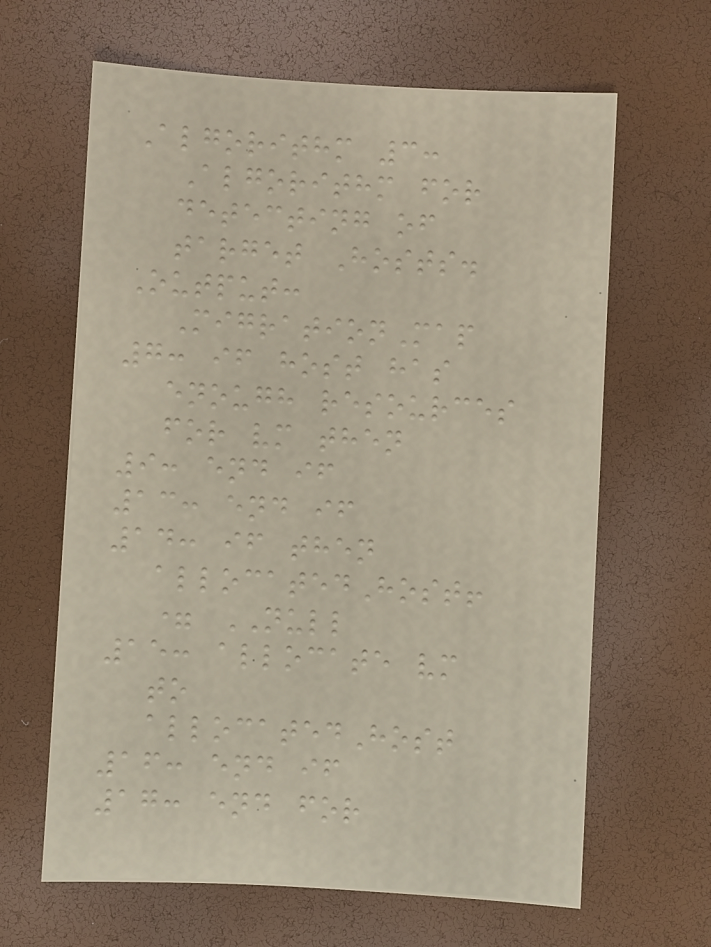Algorithm 3:
Algorithm for
detecting of
target Hosts.
Output:
MigrationMap
7: if host has
enough resources
for vm then
9: end if
13: end if
14: if then
allocatedHost!
= NULL
15: allocate vm
to
allocatedHost
16: end if
17: end for
